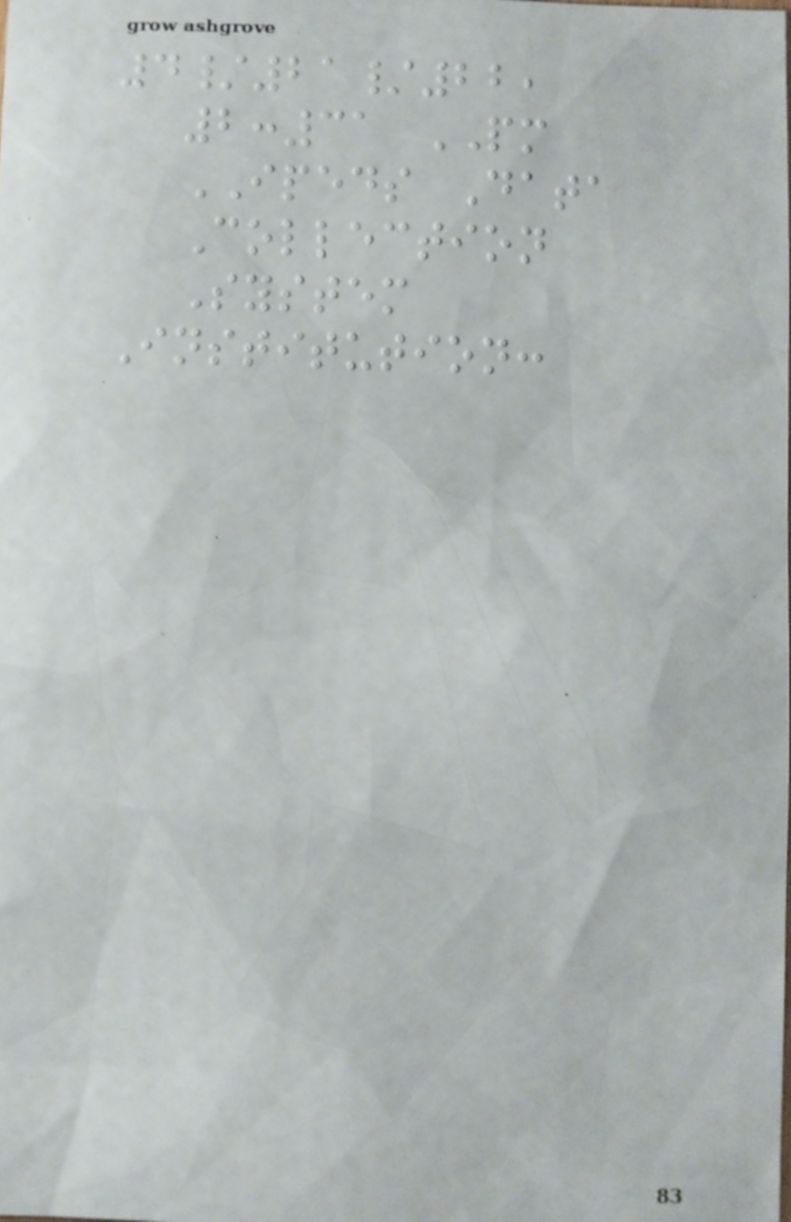4/21/22,
2:31 PM
IPEDS Data
Collection
System
Institution:
